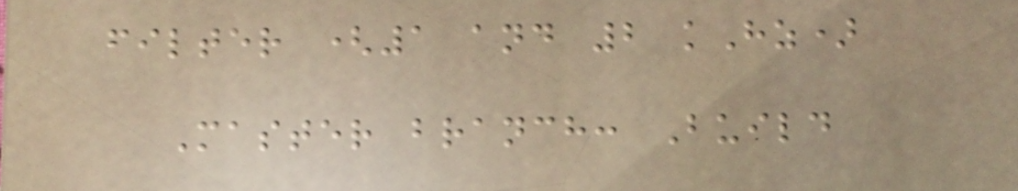filter (1 and 2 kHz)
Master branch: Build
